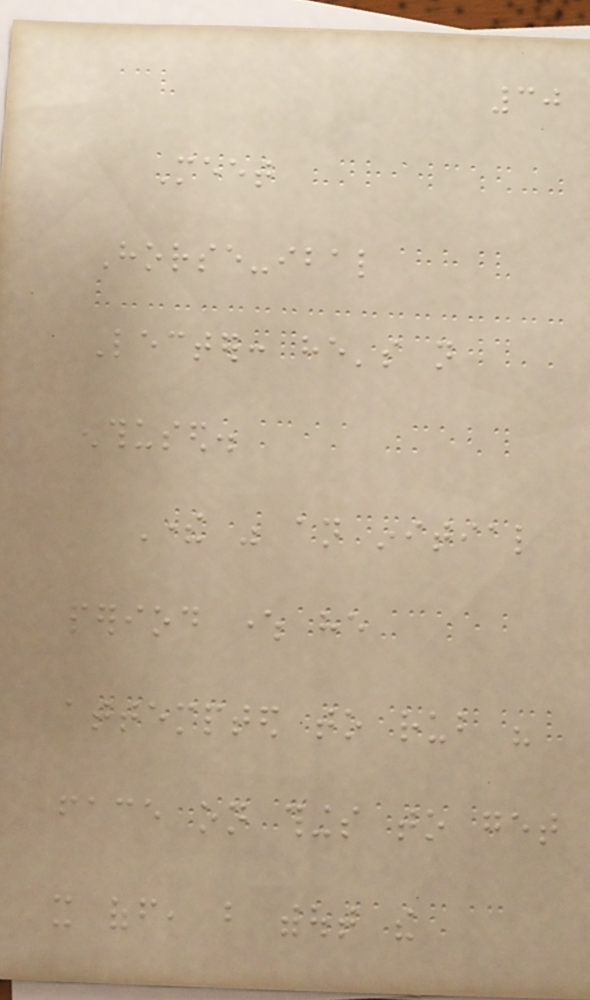30
Meet
Horse-ibal
Lecter: he's not
enthused.
There was an initial
period where he
attempted to rub his
face on things to get
it off, but without the
